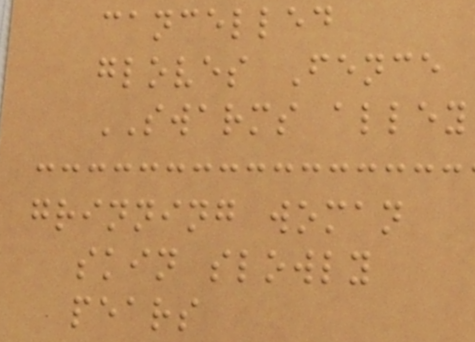cancelled
gloves Fence
SWARMS alley
grinning woman
skin slowly
pears
